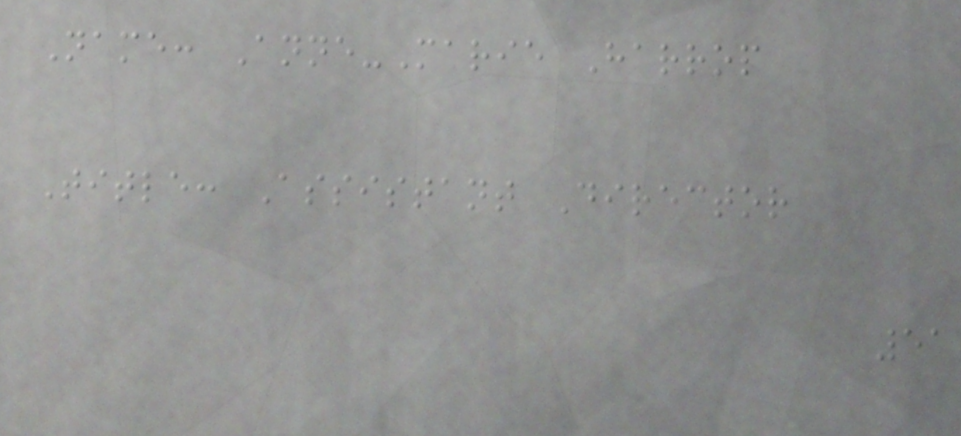Name: Anne-Marie Harrop
Title: Assistant Director
51
